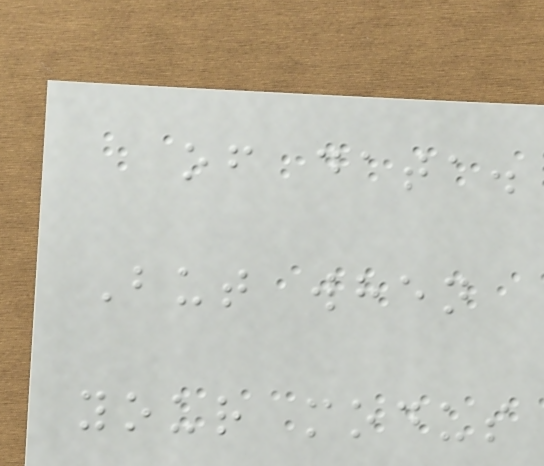of data.
But when
your modus
